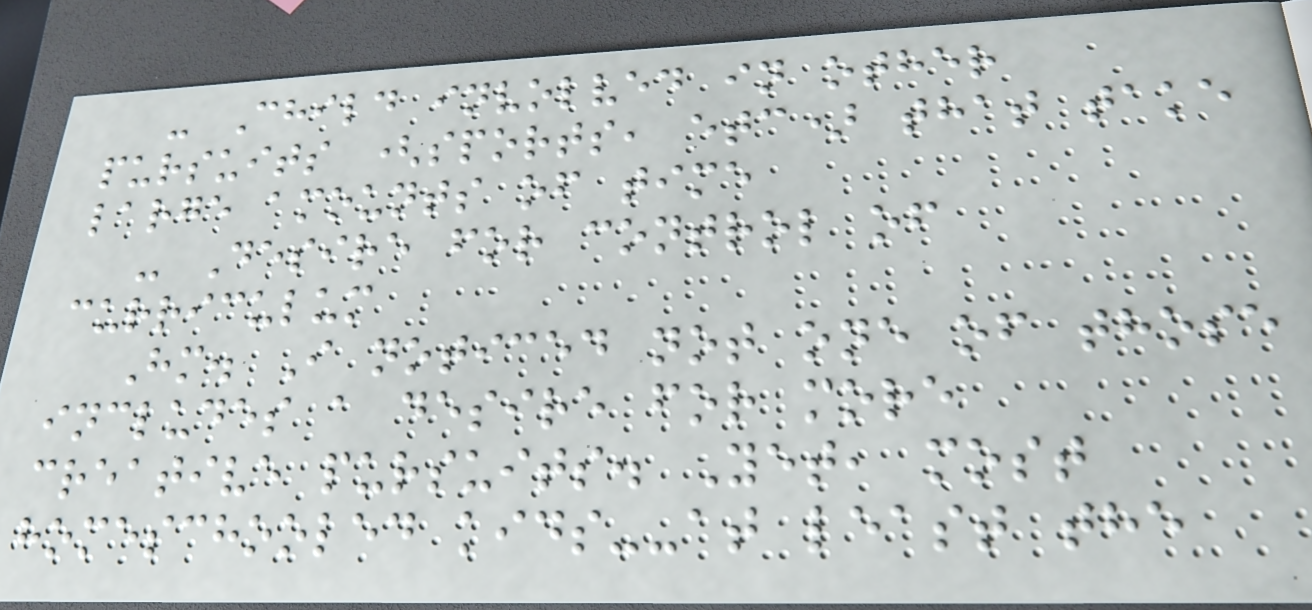- Child involved in other
pursuits (sports, etc) that take
large amounts of time
- Desire for control of
curriculum
Hm. I noticed not one of those
includes a desire for more
creative pursuits. Yet, most
homeschooled kids--at least the
